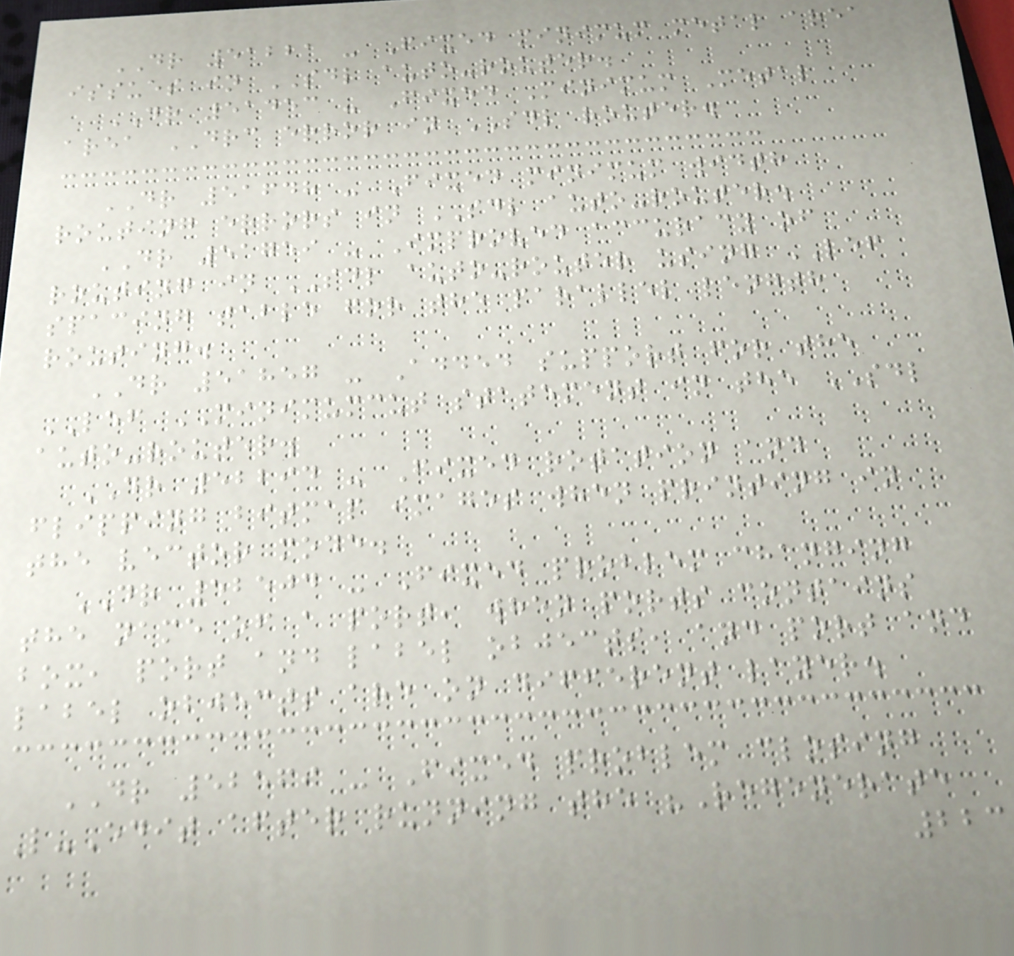DR 51221 - Fixed minimum metal area
issues in SDL auto-router.
DR 51453 - Fixed Minimum Metal
area DRC error in SDL router.
DR 51648 - Fixed minimum width
routing errors in SDL auto-router.
DR 51759 - Improved accuracy of
routing in SDL auto-router using LEF
spacing table for the parallel length
routing.
DR 51857 - Added support for the
LEF MINIMUMCUT statement in the SDL
auto-router.
DR 52294 - Fixed rotation and
flipping bitmap images when printing in
the vector mode.
DR 52504 - Fixed problem changing
the name of a port, when ports contains
box, port and label objects, and port and
label objects are on different layer.
DR 52569 - Fixed problem closing
L-Edit after running the "Regenerate
223
